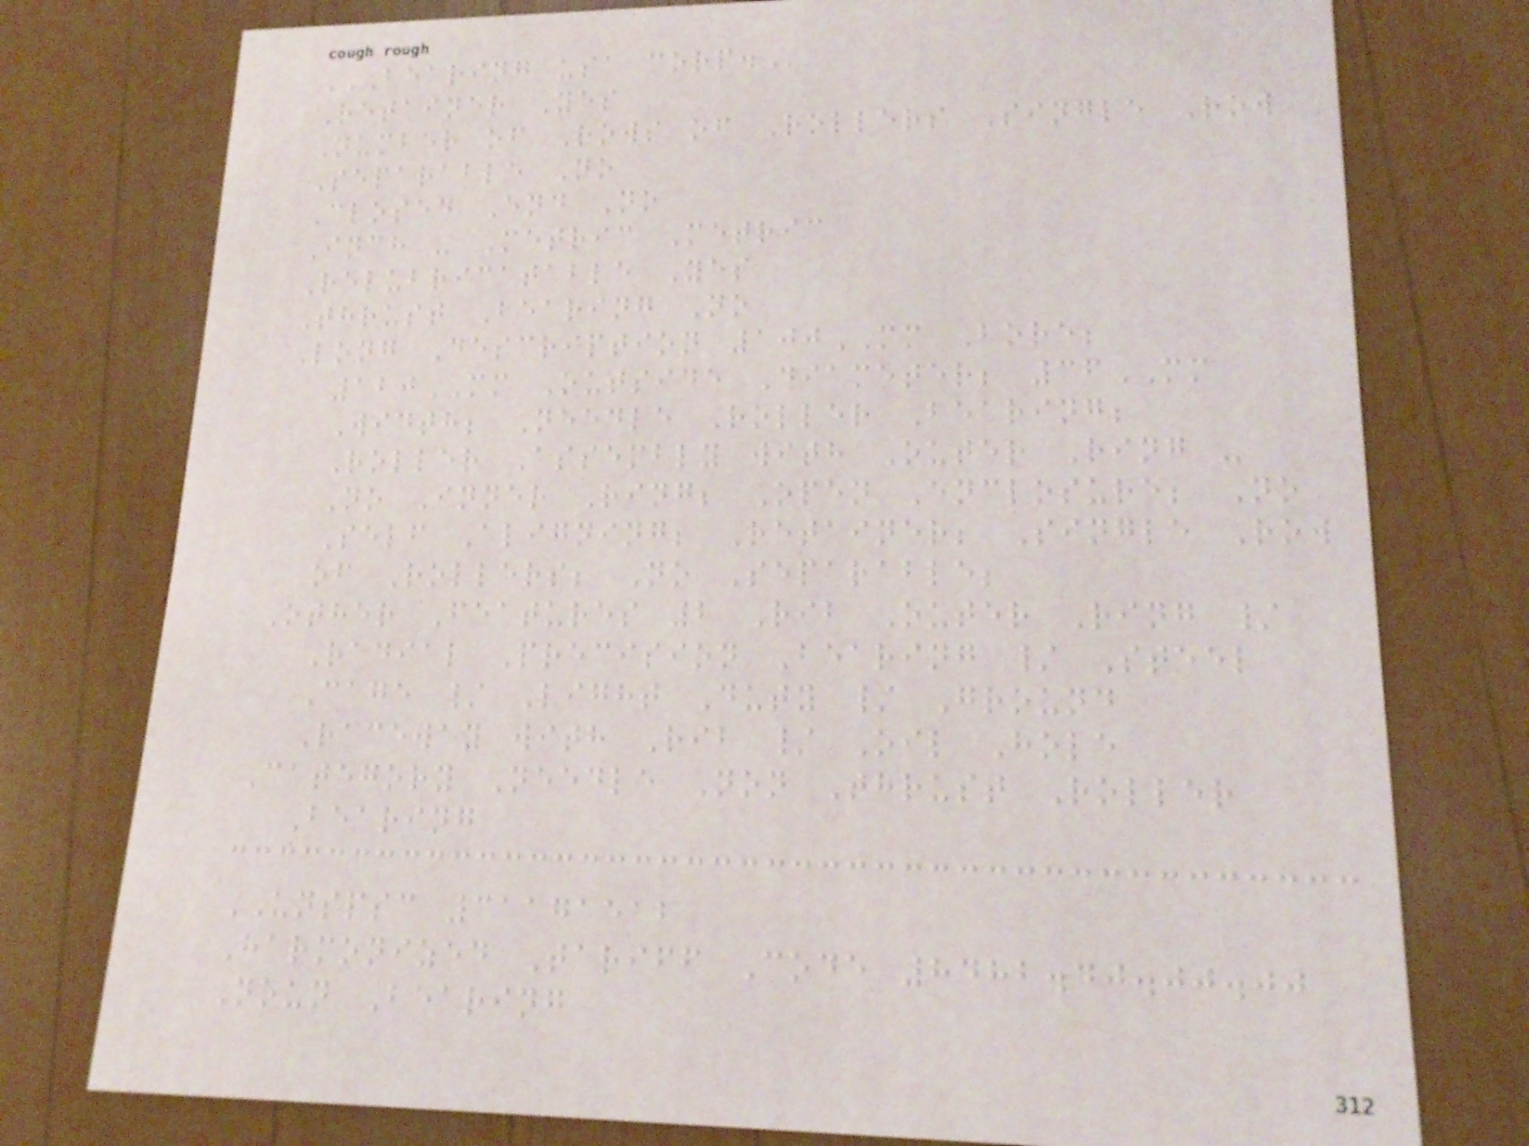BEARING USA CORP.
Retainer Yes
Number of Rows of Rollers Single Row
Separable No
Closed End No
Inch - Metric Metric
Relubricatable Yes
Thrust Bearing No
Long Description 100MM Bore;
120MM Outside Diameter; 36MM
Width; Needle Roller Bearing;
Roller Assembly with Outer Ring -
No Inner Ring; Open Enclosure; No
Self Aligning; Retainer; Single Row
of Rollers; No Separable;
Other Features 2 Rib Outer Ring /
Radial Precision Bearing / Steel
Cage / Light Duty / Ground
Raceway with Rib / Oil Hole
Category Needle Non Thrust Roller
Bearing
UNSPSC 31171512
Harmonized Tariff Code 8482.40.00.00
Noun Bearing
